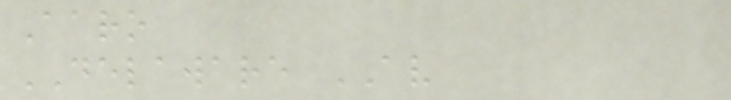Aaro
DELAWARE AV
